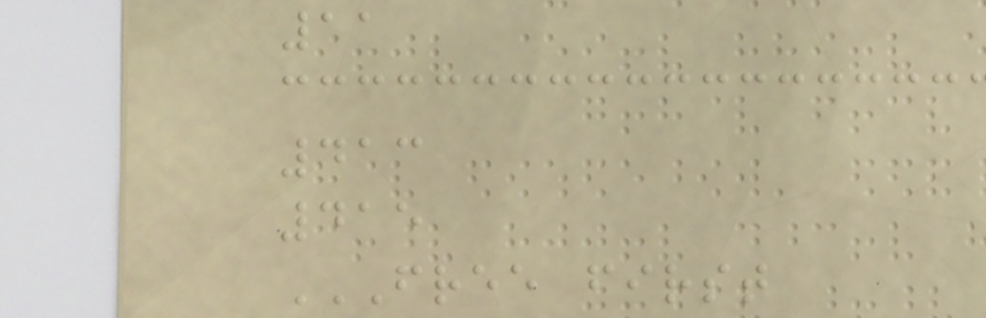11
413
415
FREE FIRST
